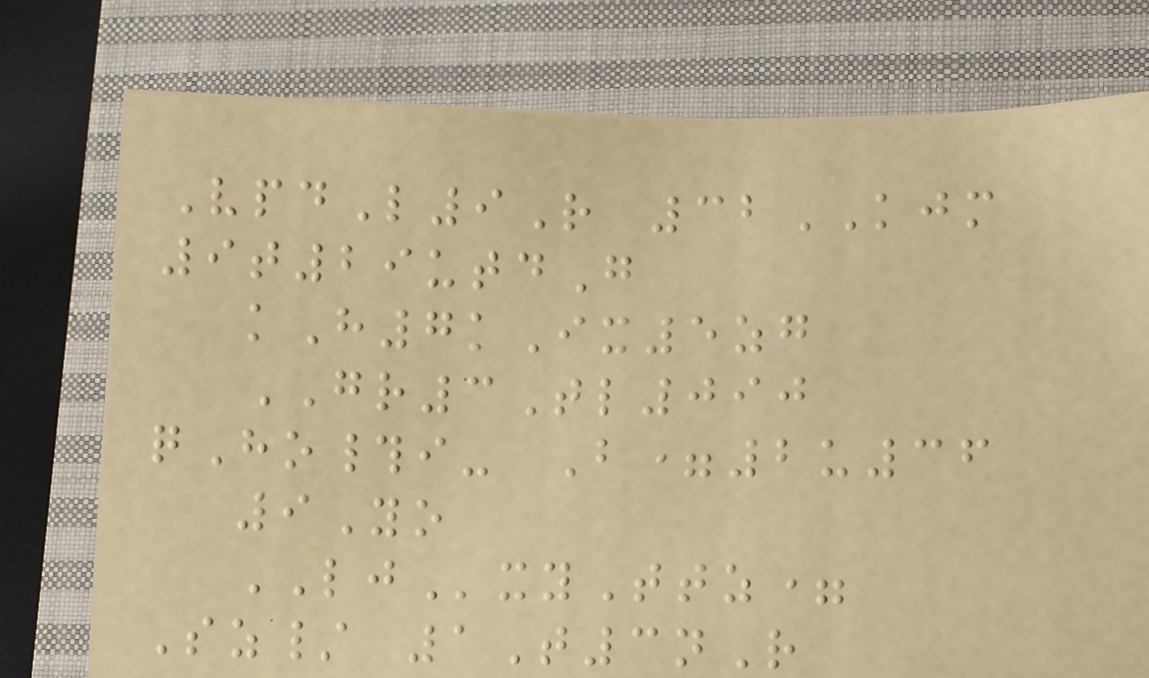VpdL9R 32KJM
9t29utdG
kH7kIx5zg
GR3Tl090
qHo#i- B=2u36
9Yo
LJxyTtz=
Sz/ 1T3nR
